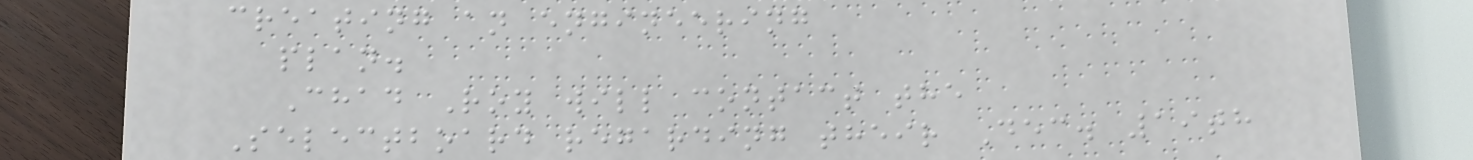creating an engineering
plan.
Chad Roy will contact the
Selectboard regarding their Dec. 19th
